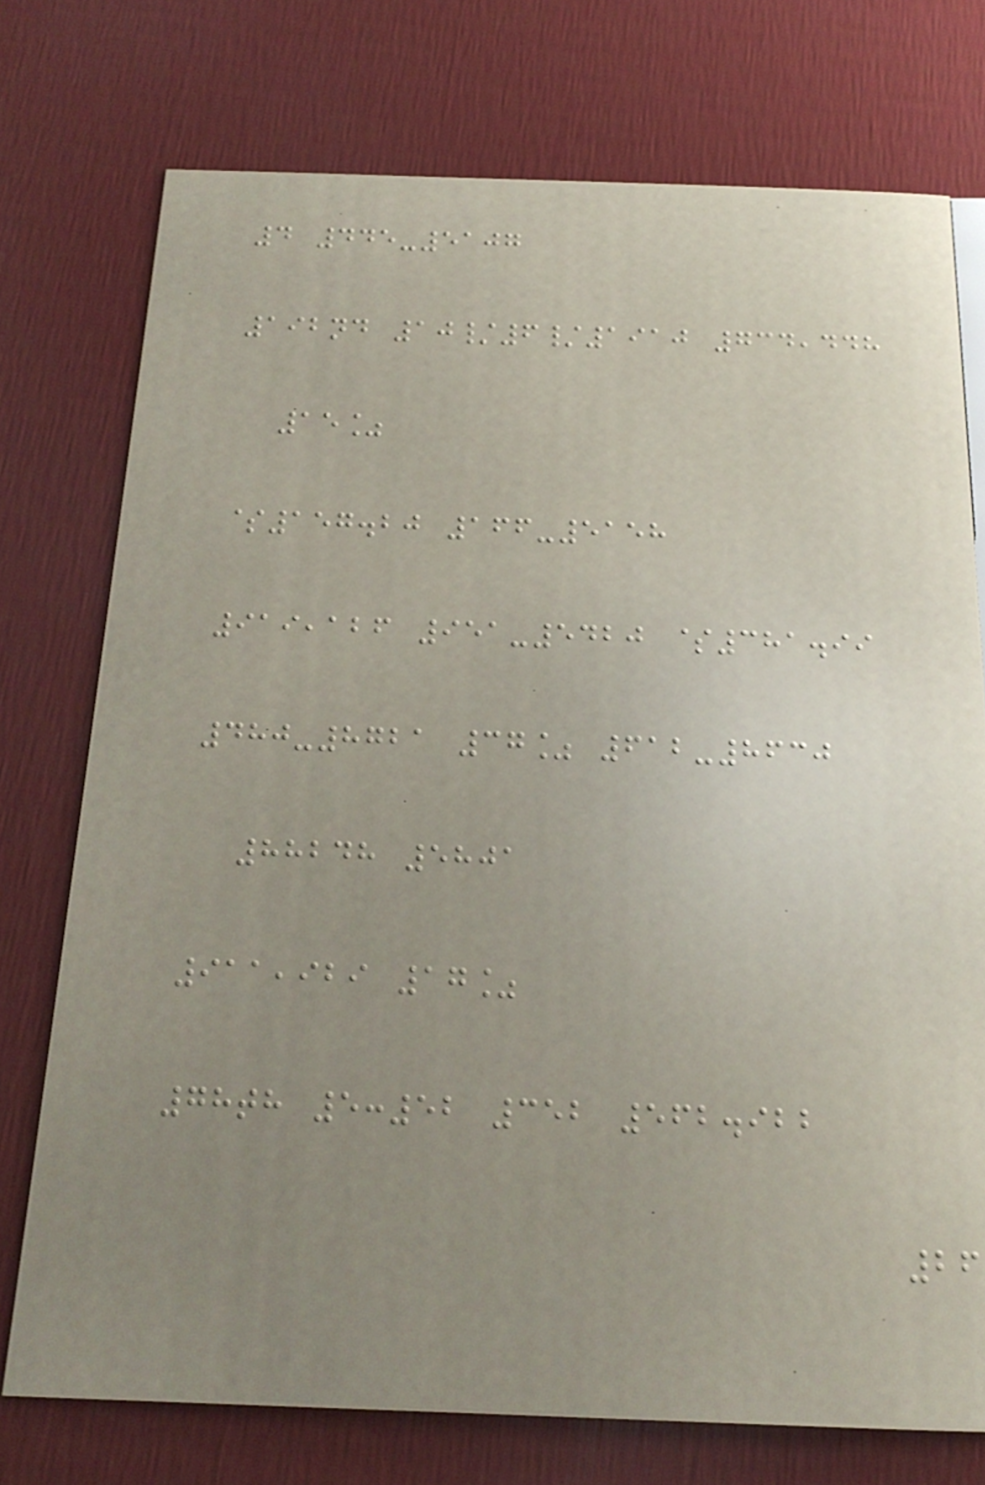4 445-5107
192nd 10/6/1910 734,448
15%
$157.20 166-5158
919,126 951-5420 $381.99
480-8721 37% 612-8630
88248 5801
911,929 17%
78th 5:52 352 562.922
26
